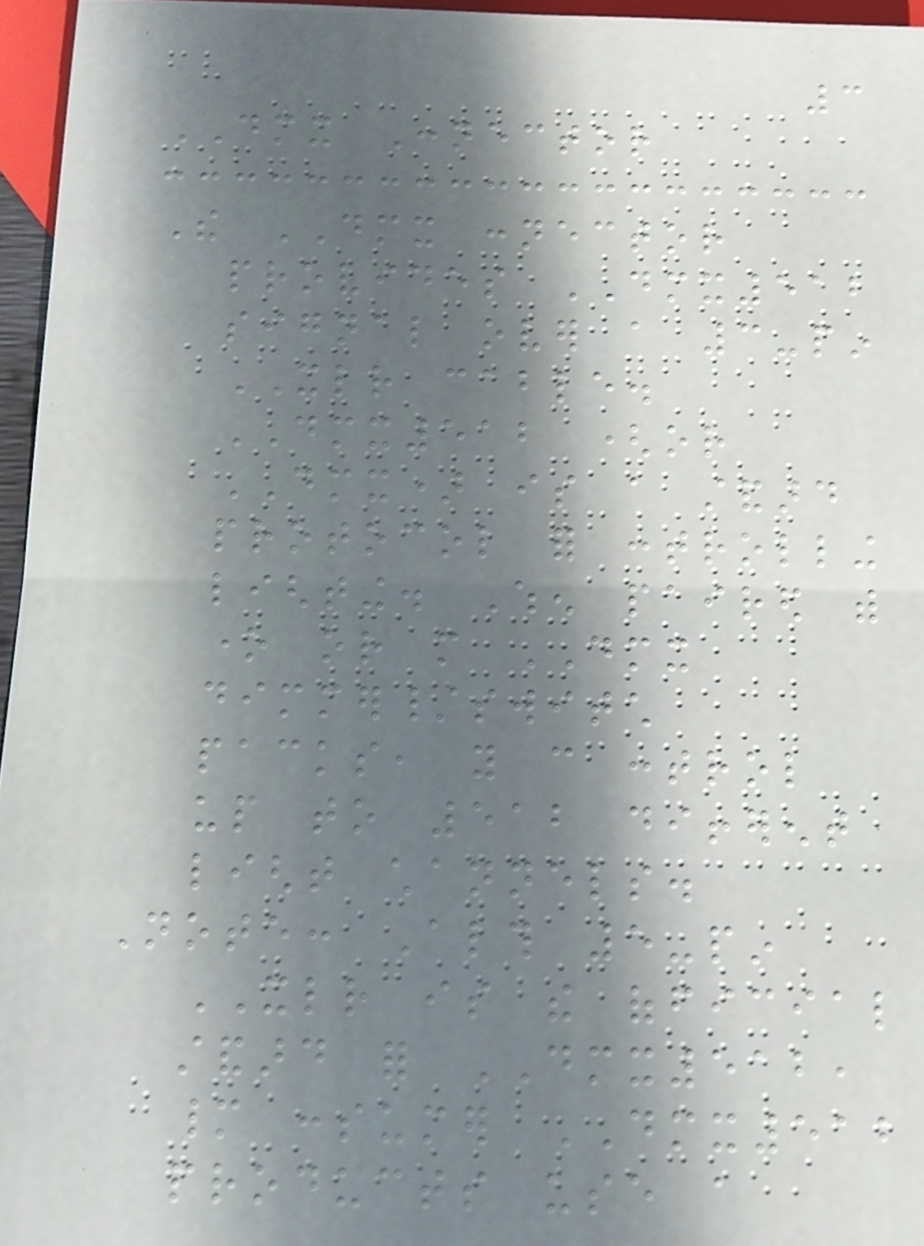3
DMX Connector
The DMX connector
provides DMX512
signal over a 3-pin
XLR cable.
DMX512 (or
DMX) is a standard
protocol for controlling
lighting. When paired with
one or more DMX
dimmer/switch
packs, you can control
up to 512 different
light channels.
Note: Although 5-pin
XLR is the official
standard for DMX512,
many consumer DMX512
products use a
